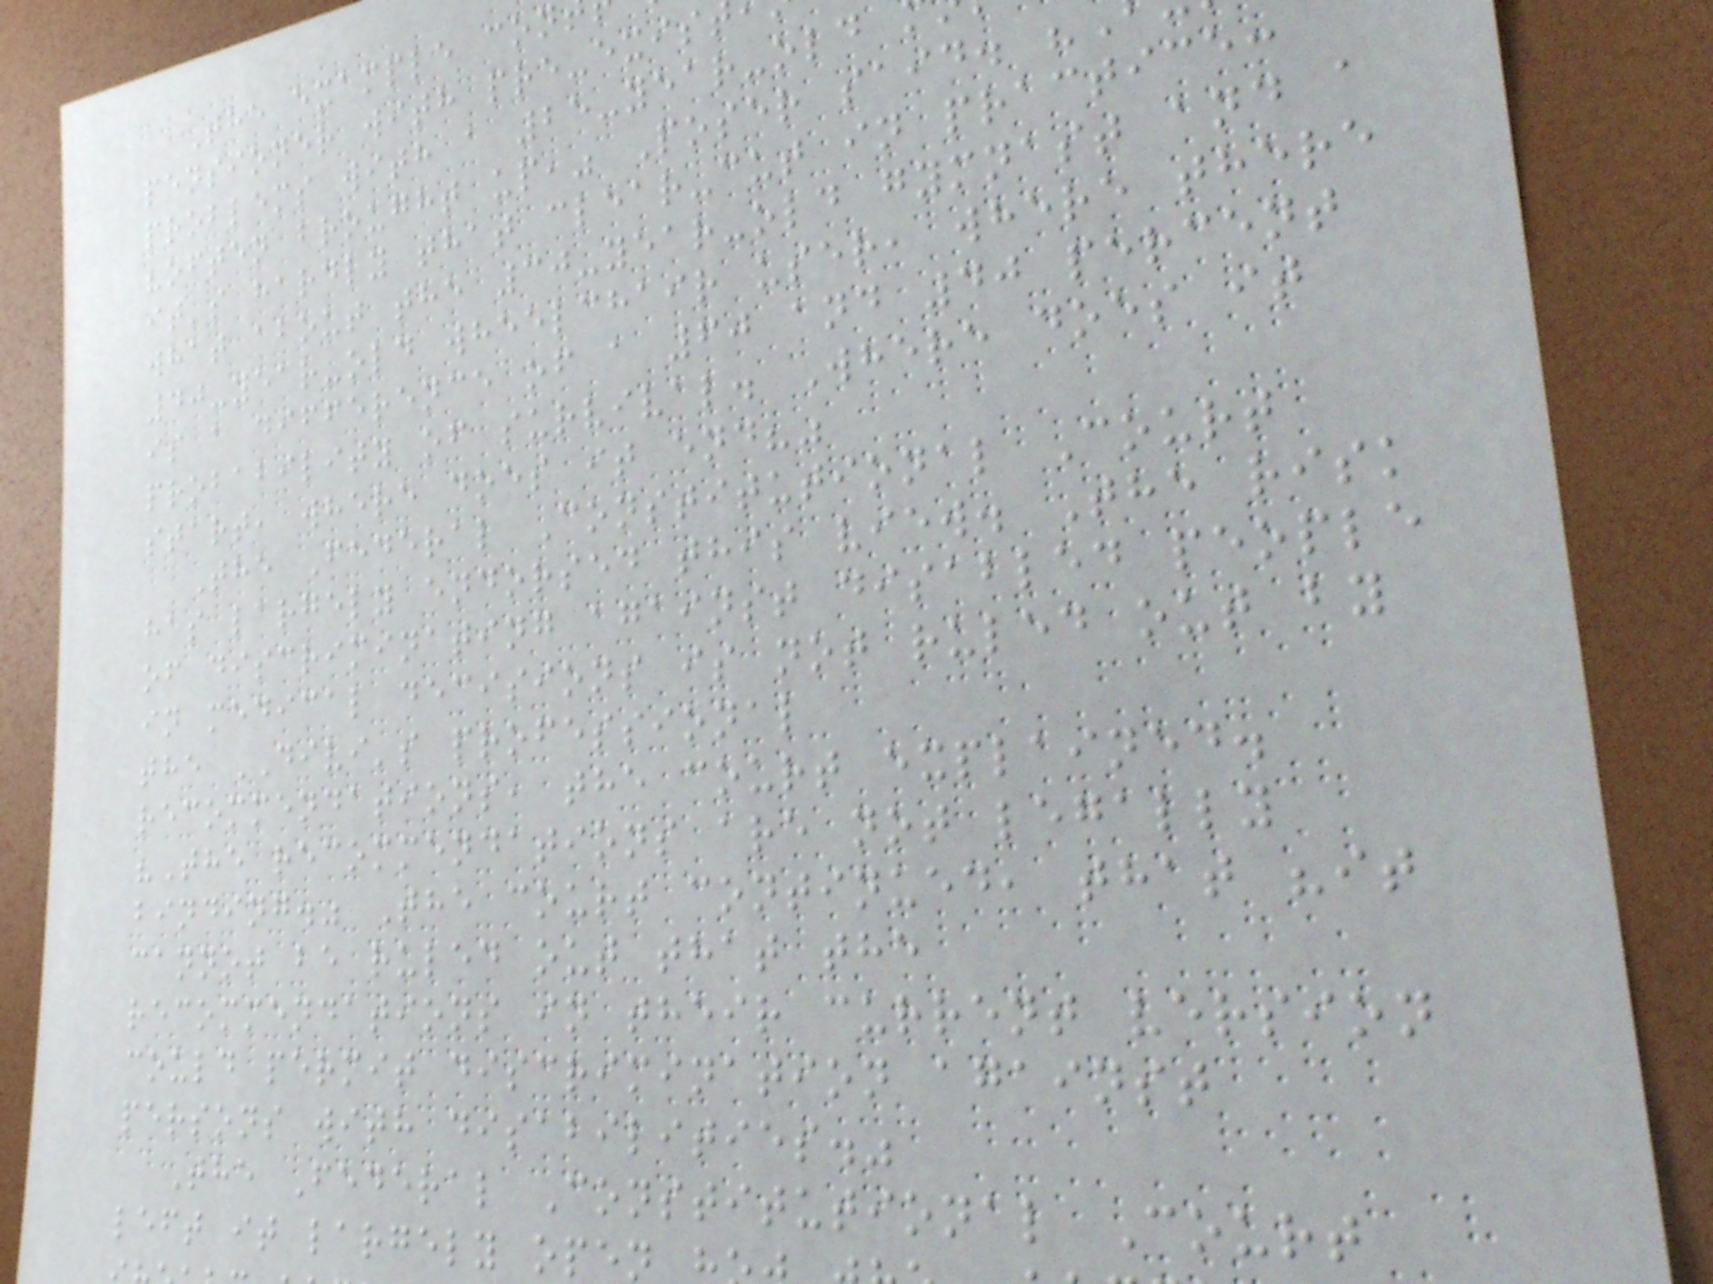The example con
pensioner with pre-exis
problems with a 25-year-old
"often brought up," Poser said.
it's hardly that clear-cut in practice:
what about the 30-year-old gymnast and a
40-year-old wheelchair user, where there
is a difference of a 60 and 40 percent
probability of survival. Where does it
start, where does it end?"
The Federal Constitutional Court
has largely endorsed this view. The risk
of discriminating against disabled people
in medical decisions is not ruled out by
the DIVI's professional
recommendations, the court explained.
"The recommendations are not legally
binding." The court continued, that "it
cannot be ruled out that the
recommendations in their current version
could permit discrimination against
persons with disabilities."
The Federal Constitutional Court
left it largely open
